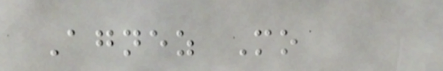Agnez Mo
